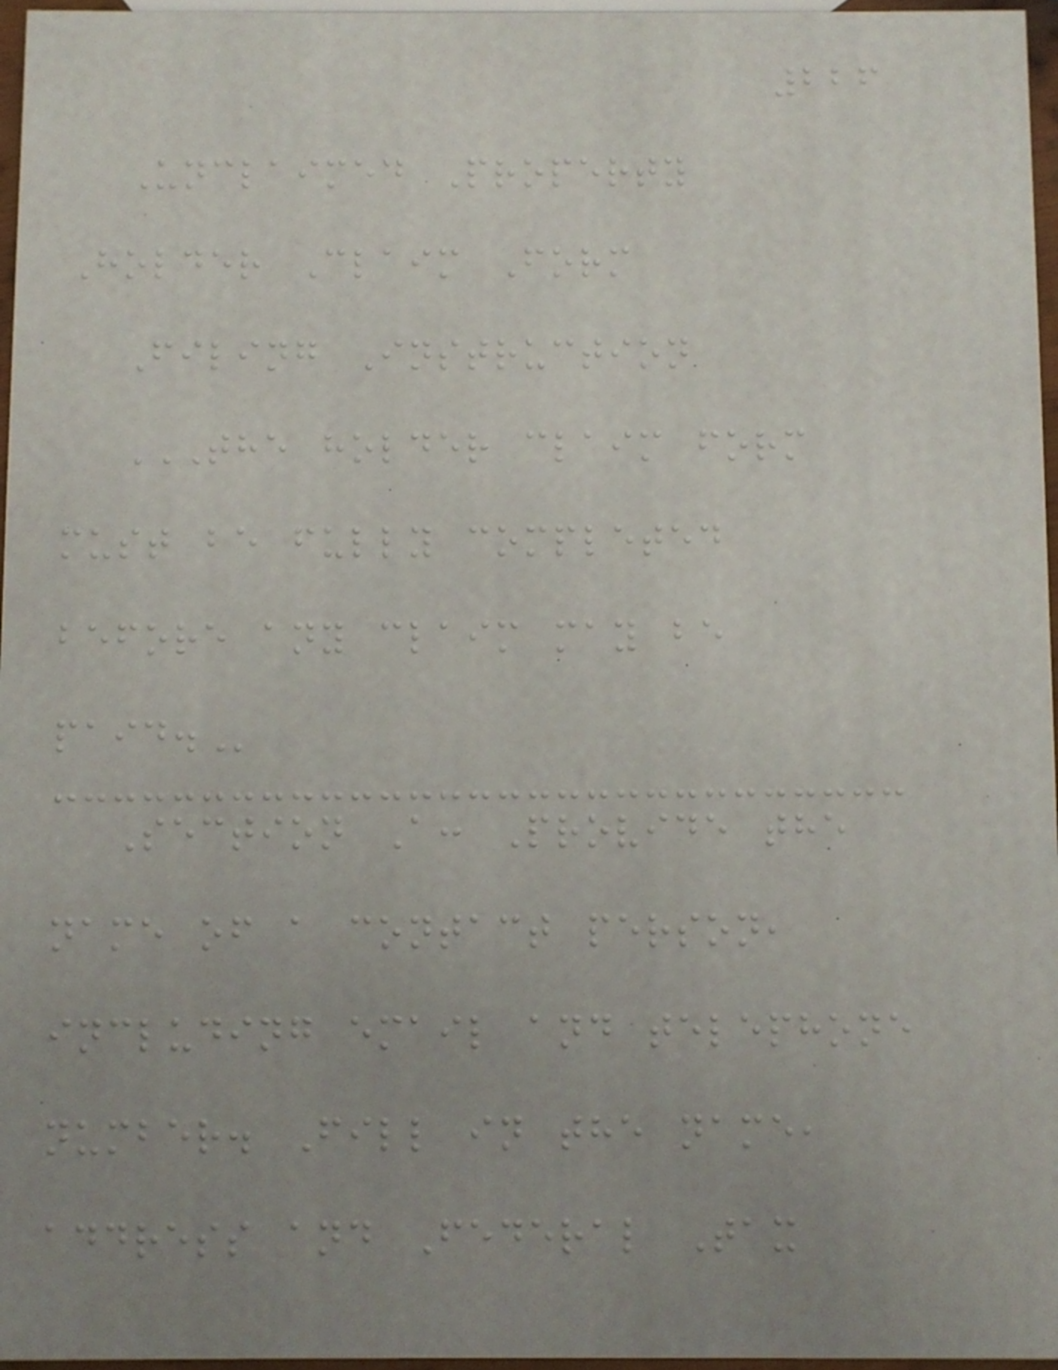226
Unclaimed Property
Holder Claim Form
Filing Instruction
THE HOLDER CLAIM FORM
MUST BE FULLY COMPLETED
BEFORE ANY CLAIM MAY BE
PAID.
Section A: Provide the
name of a contact person,
including email and telephone
number. Fill in the name,
address and Federal Tax
